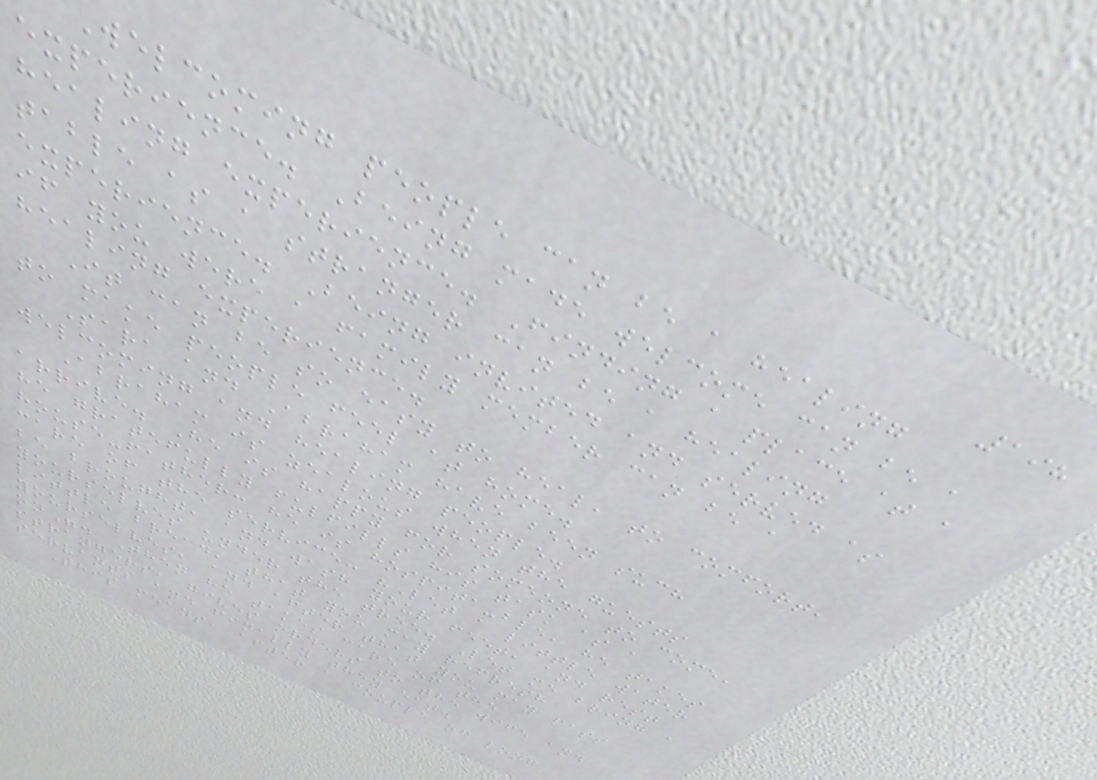198
Welcoming people can be a healing
experience. Being made welcome can be a
healing experience. Finding a place at a
table as a stranger can be a healing
experience. Being invited and served as
if you were a family member can be a
healing experience.
It can be so easy to heal, to comfort,
to make people feel at home.
Sara and Abraham have been such
welcoming and healing people.
Abraham is zealous when the guests
arrive. He is happy for someone to come,
he gratefully fulfills his task as a
house-father: he is hospita-ble, he takes
care of the service: "Let a little water
be brought, and wash your feet, and rest
yourselves under the tree. Let me bring a
little bread, that you may refresh
yourselves, and after that you may pass
on". Then he takes care of the
strangers, gives orders to the wife and
servants and finally they eat.
This means, after a couple of long
